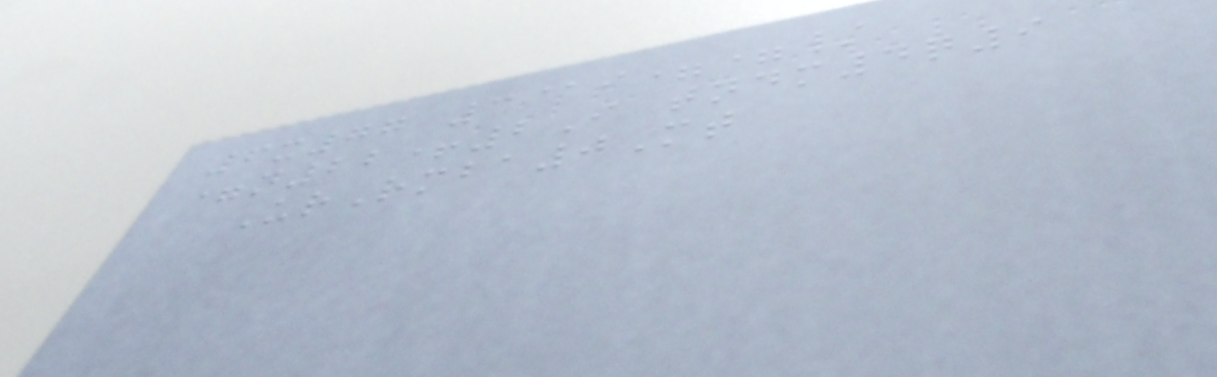6x77 3@i==/
=n22+2I tndm4q9
UrRmba0Mt
